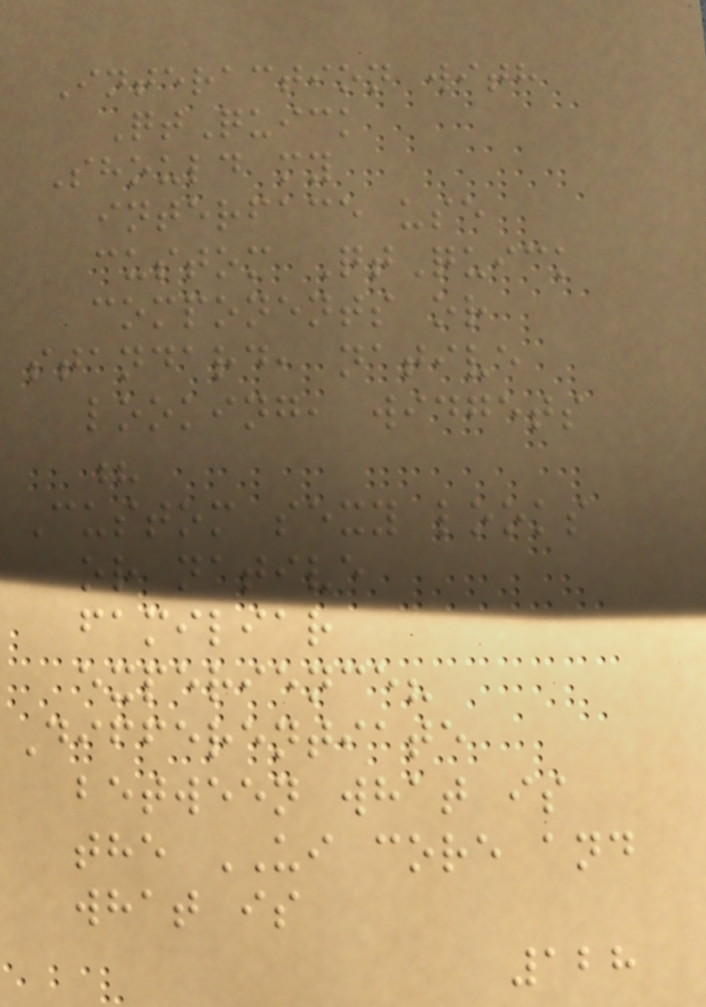Interaction with
QtQuick
Should my
interface use
custom QtQuick
components or
standard, native
looking, widgets
?
Custom sexy looks
or native
familiar
experience?
Differentiate
between what is
the UI core and
what is
128
